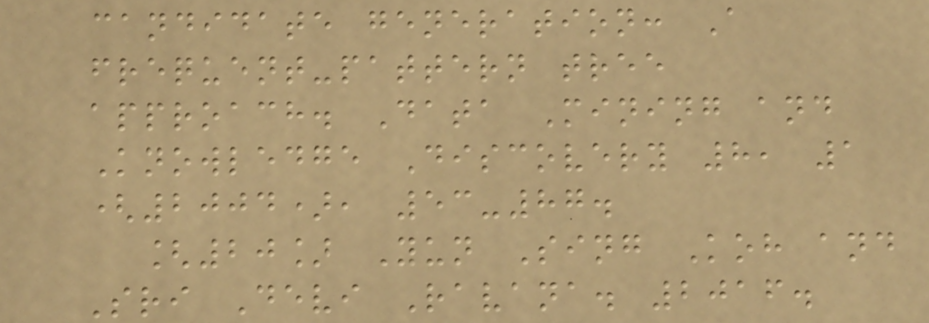candidate generation: A
frequent-pattern tree
approach. Data Mining and
Knowledge Discovery 8, 1
(2004), 53-87.
[20] Yun Sing Koh and
Sri Devi Ravana. 2016.
